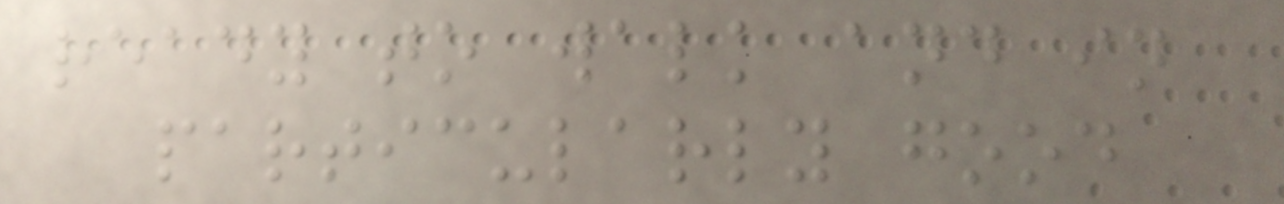ready to walk and in
particularly good
